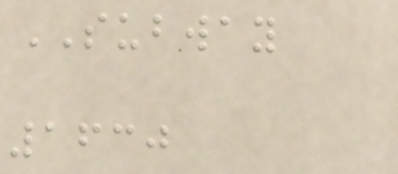SUBWAY
1630
